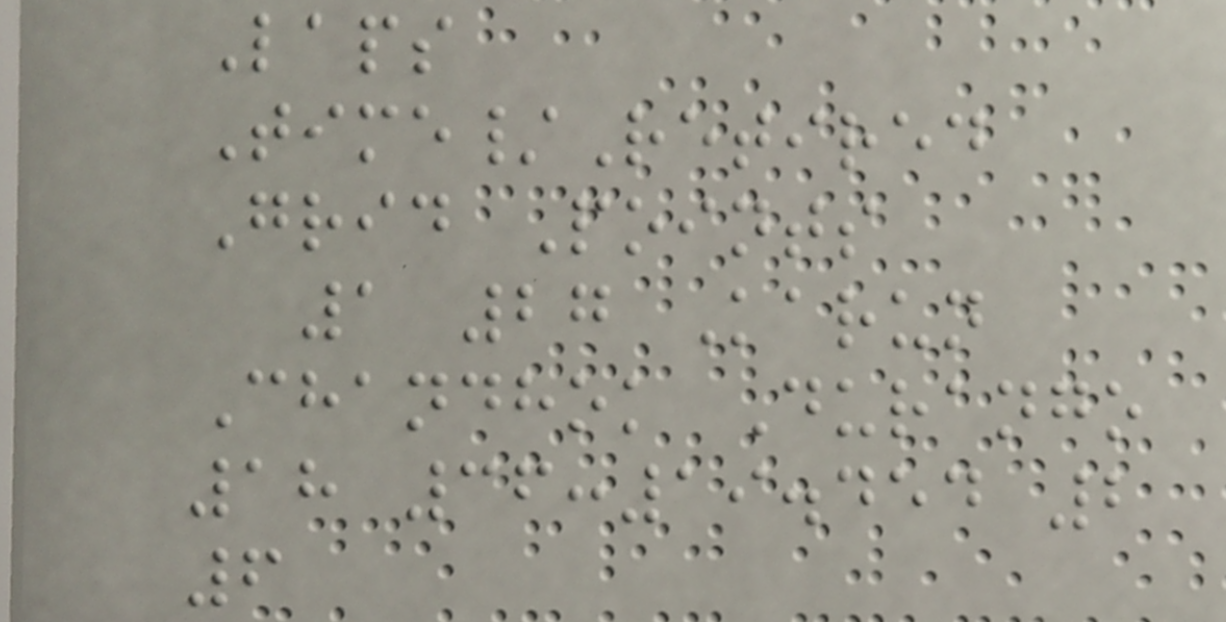Laps
Time/Retired
Grid Points
1 27 Karun
Chandhok Durango
18 36:19.454 2
6
